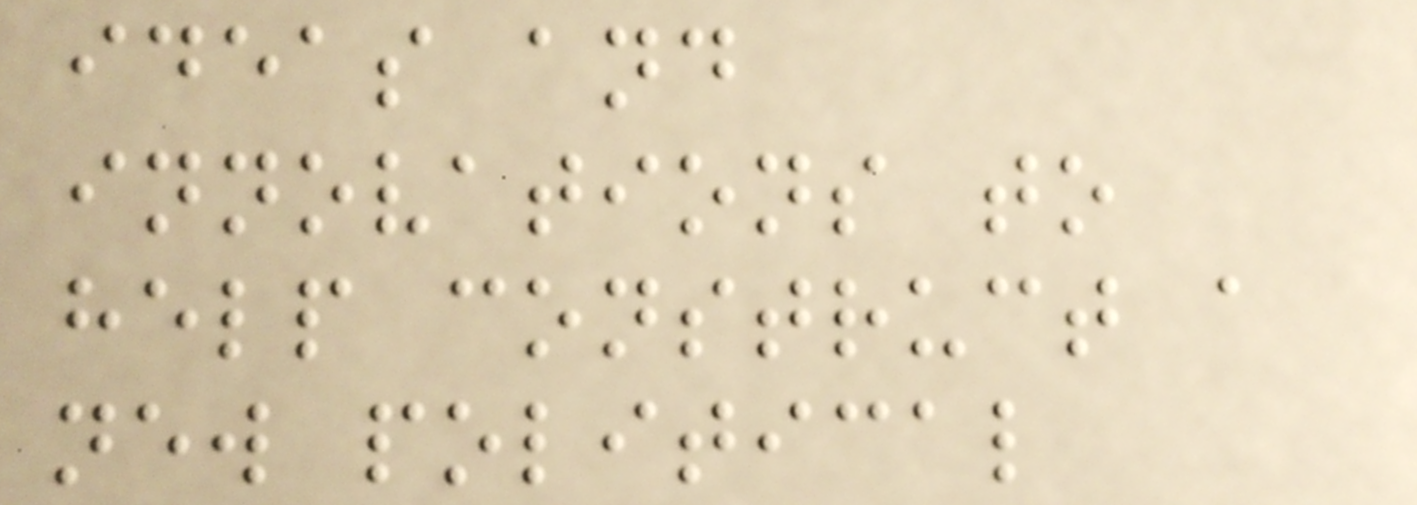ideas and
innovations to
help construct a
new political
